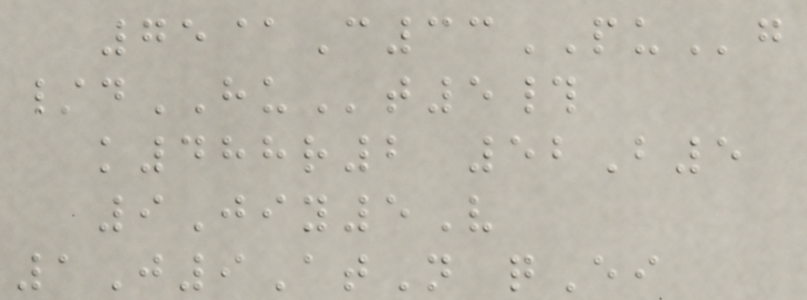75@C33PUg
/dHUt5#
k488r2 52B5
9Jiy5V
1J9AtN qEi
